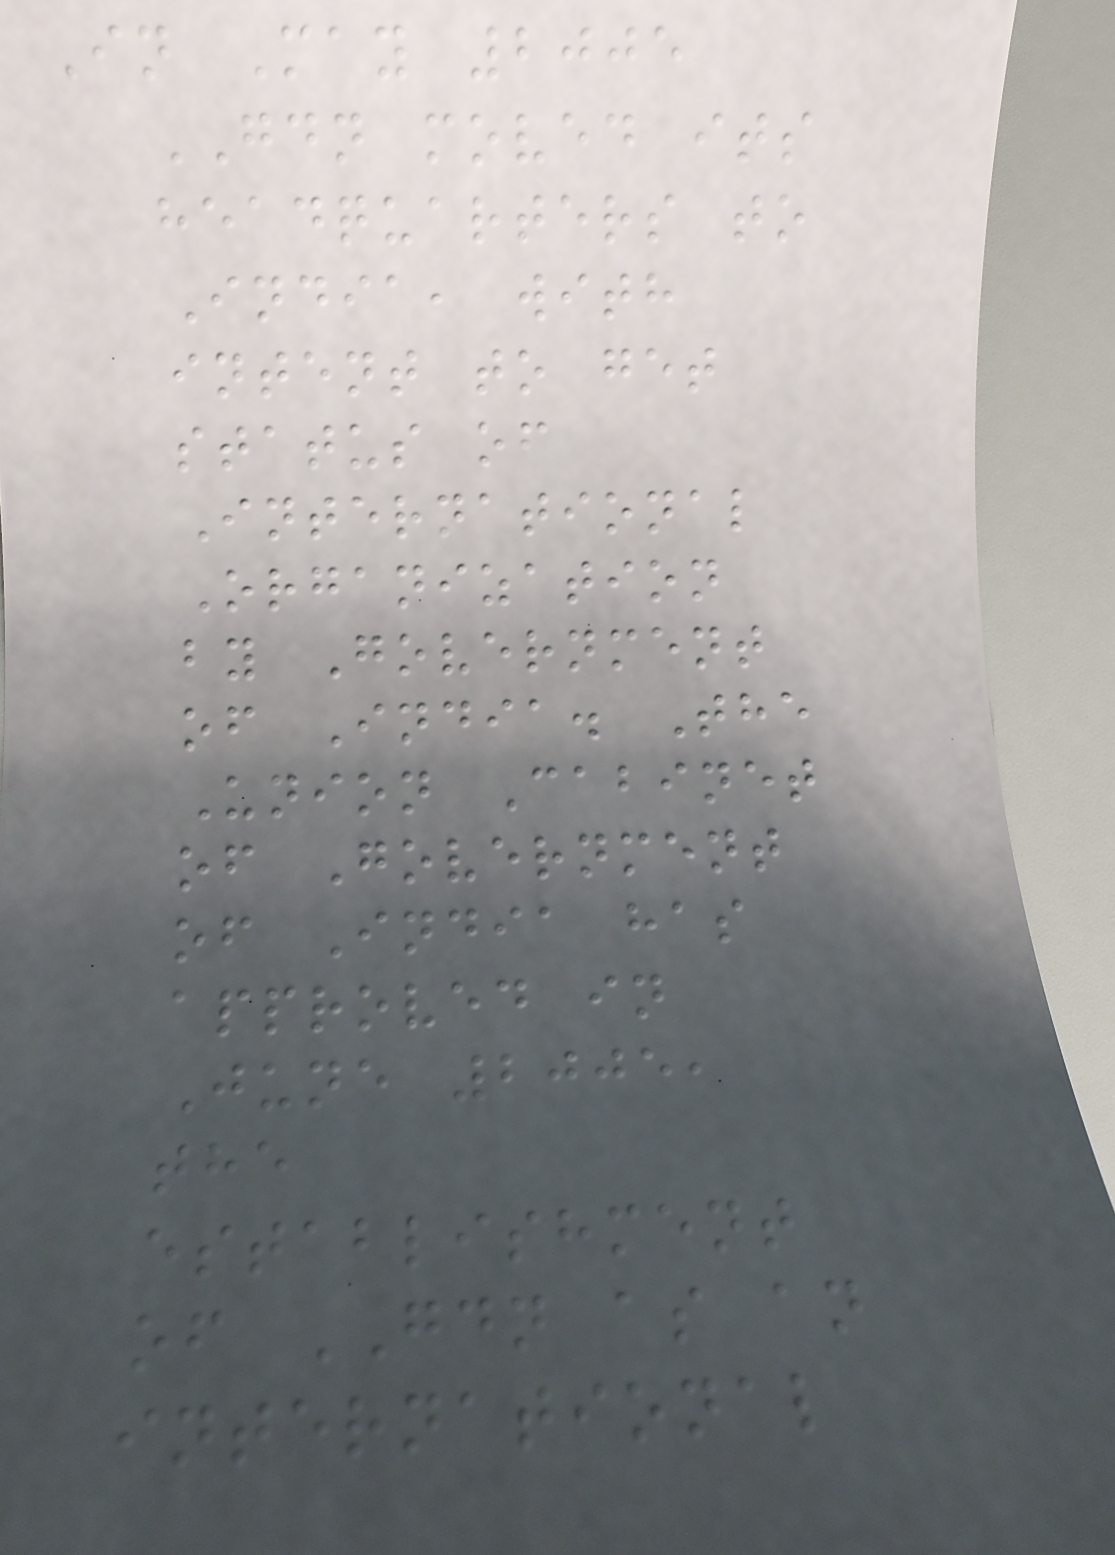In May 2005
GDN moved its
headquarters to
India, with
intent to get
status of
International
Organization
by Government
of India. The
Union Cabinet
of Government
of India has
approved in
June 2005,
the
establishment
of GDN as an
international
